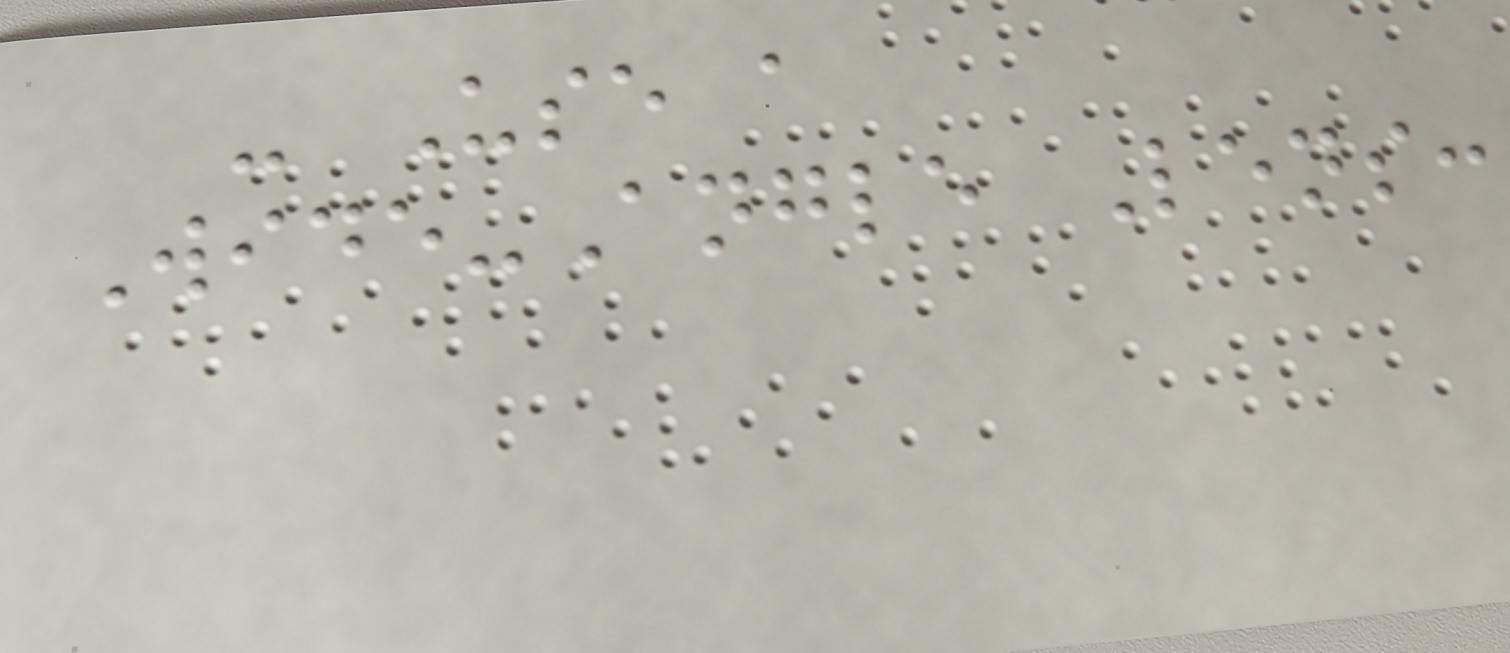- Use a
Wide-Angle Lens:
